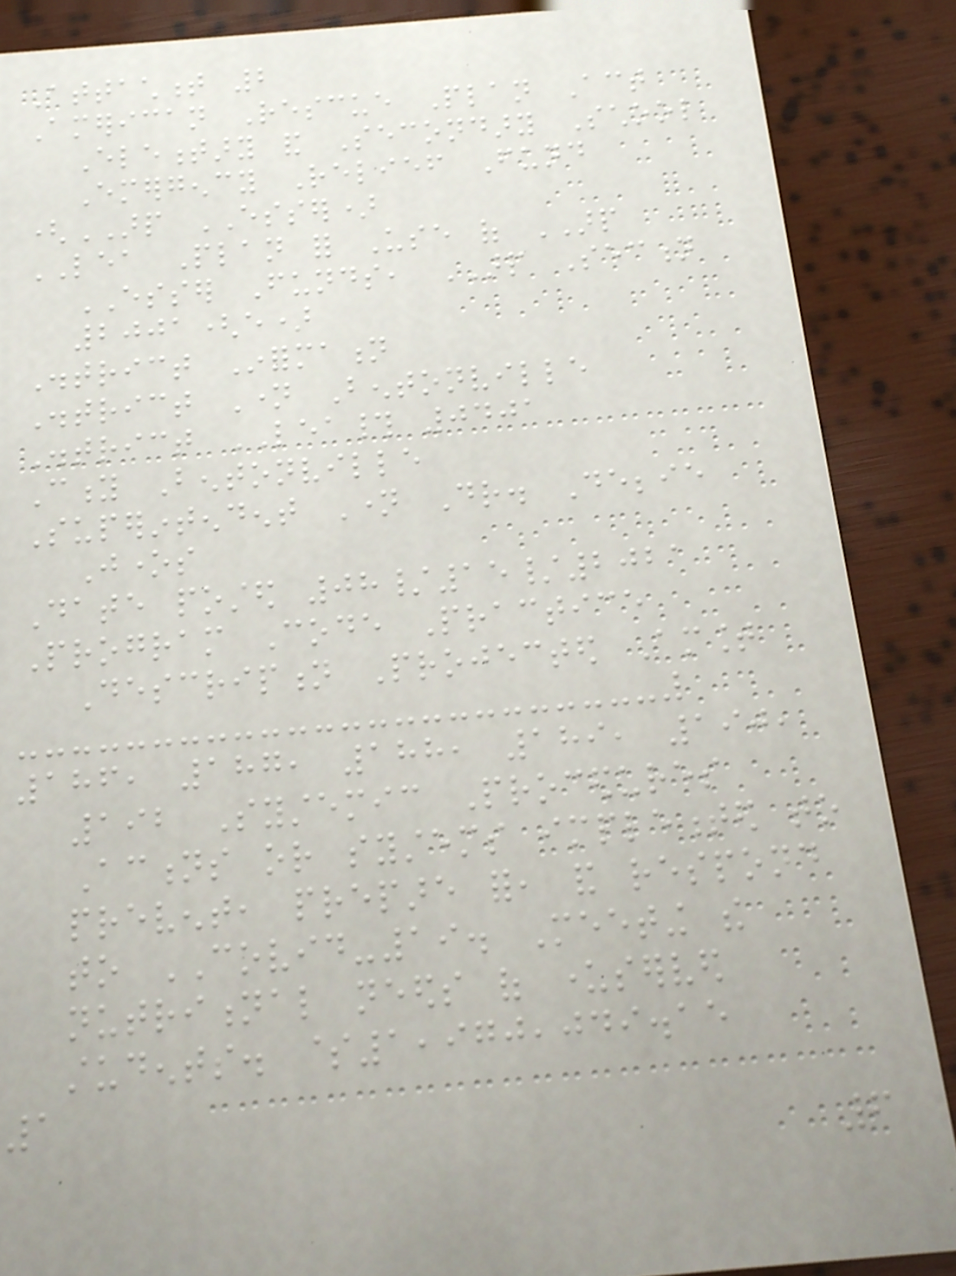Attachment 2
American Rescue Plan Act
Elementary and Secondary School
Emergency Relief Fund
(ARP ESSER)
LEA Plan for Use of ARP
ESSER Funds, ARP Section
2001(e)
District Information
District Name Bentonville
District LEA# 0401
City Bentonville
Superintendent Name Dr. Debbie
Jones
Date posted 08/15/2021
Program Code Practice
Description Projected Amount
186, 187, 188, 189, 190,
192 Systemic Procedures
Actions or systems implemented to
prevent, prepare for, and respond
to COVID-19. Meeting the
nutritional needs of underserved
students. $1,970,049.15
1
6
